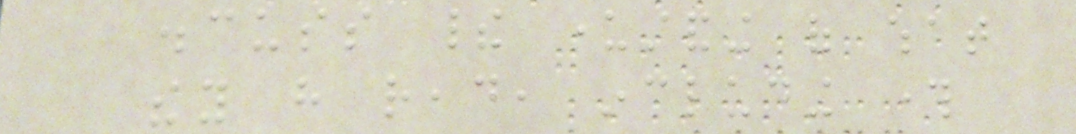discuss their understanding of what
they have read, including through
